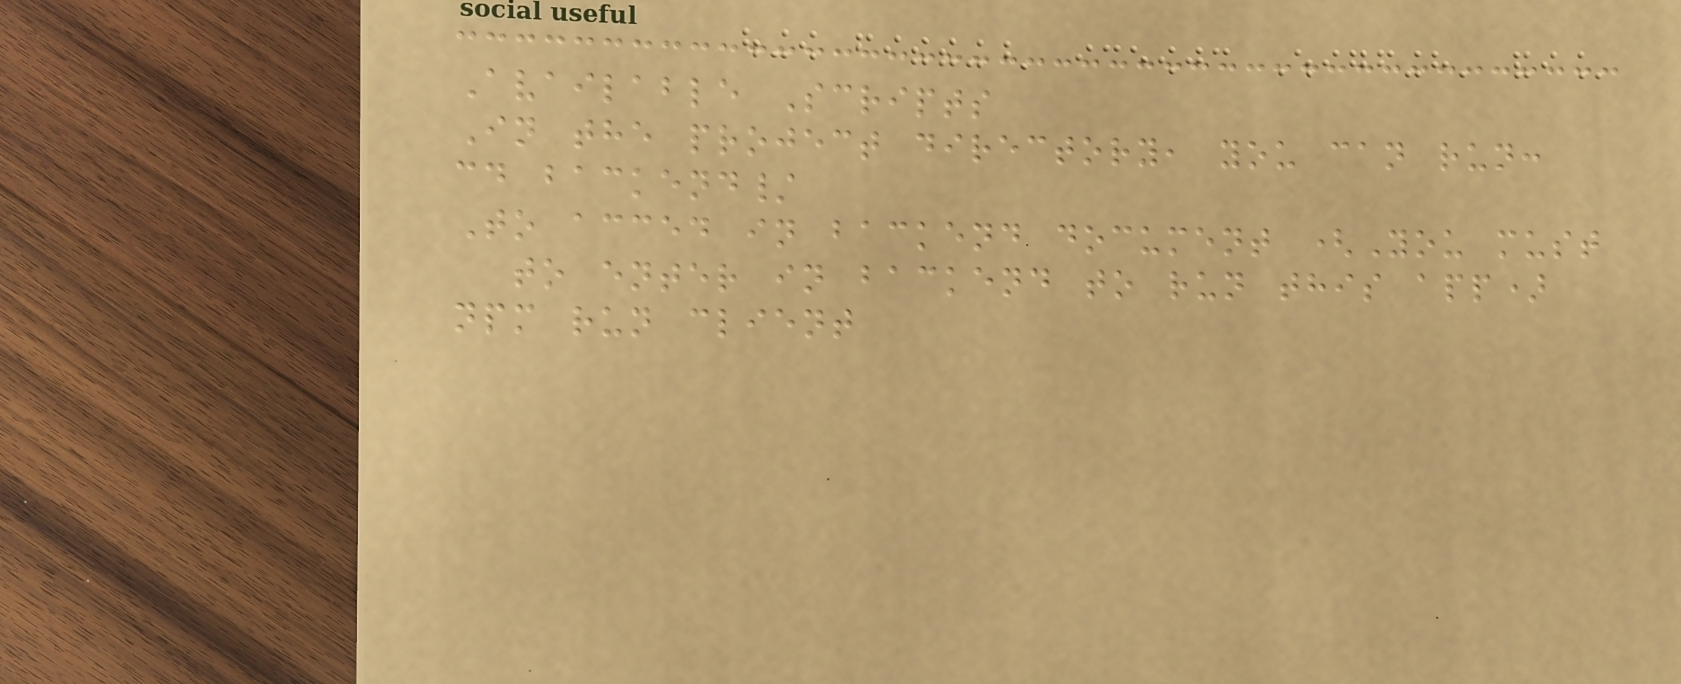Available Scripts
In the project directory, you can run:
cd backend/
To acced in backend document (You must
to enter in backend to run this app)
npm run client
